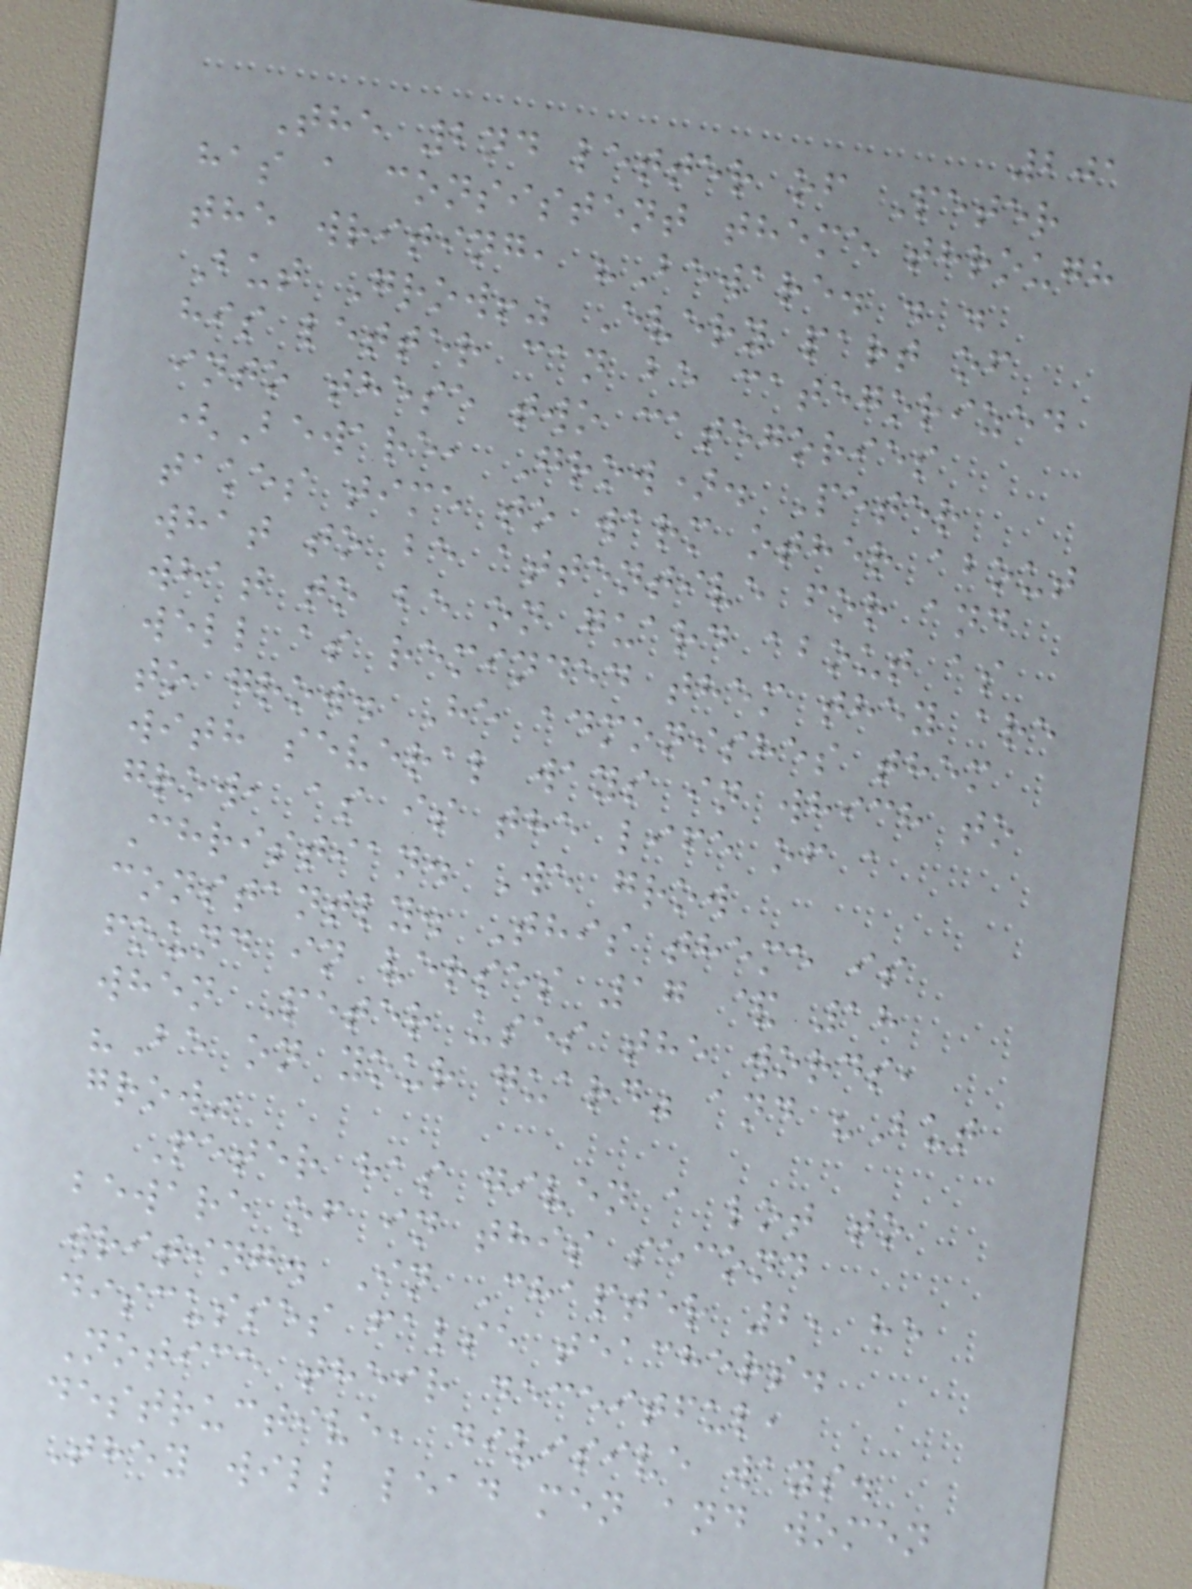201
The 2nd letter of Peter
has a consistent theme through
the writing, "Beware. . .
But Grow!" Every part of
his letter can be categorized
into these two categories
(Beware, Grow). Peter
takes time to warm other about
what to be attentive for and
what to be on guard about as
well as reminded them they are
to grow. He admonishes them
with several ways in which to
grow, as is the life of a
Christian. We grow
constantly. This theme is
found in verses 17 & 18
when Peter uses the words,
"Be on your guard" and "But
grow"
Peter has given a lot to
beware of in this second
writing. In Chapter 2, he
discusses false teachers.
Notice their deceitful,
destructive, divisive ways.
They will lead men and women
